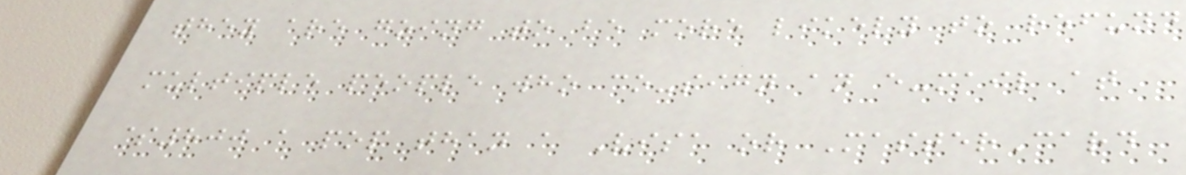they are going to be more likely to refund
multiple people who co-sign an e-mail at
$800 a pop than a Visa or MasterCard
